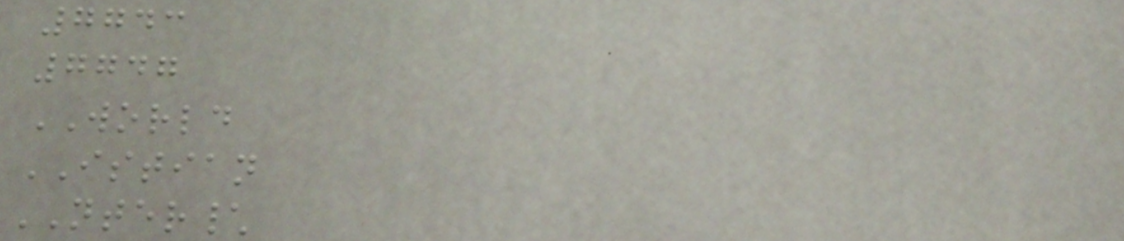7743
7747
WORLD
ISTIAN
NTER\
